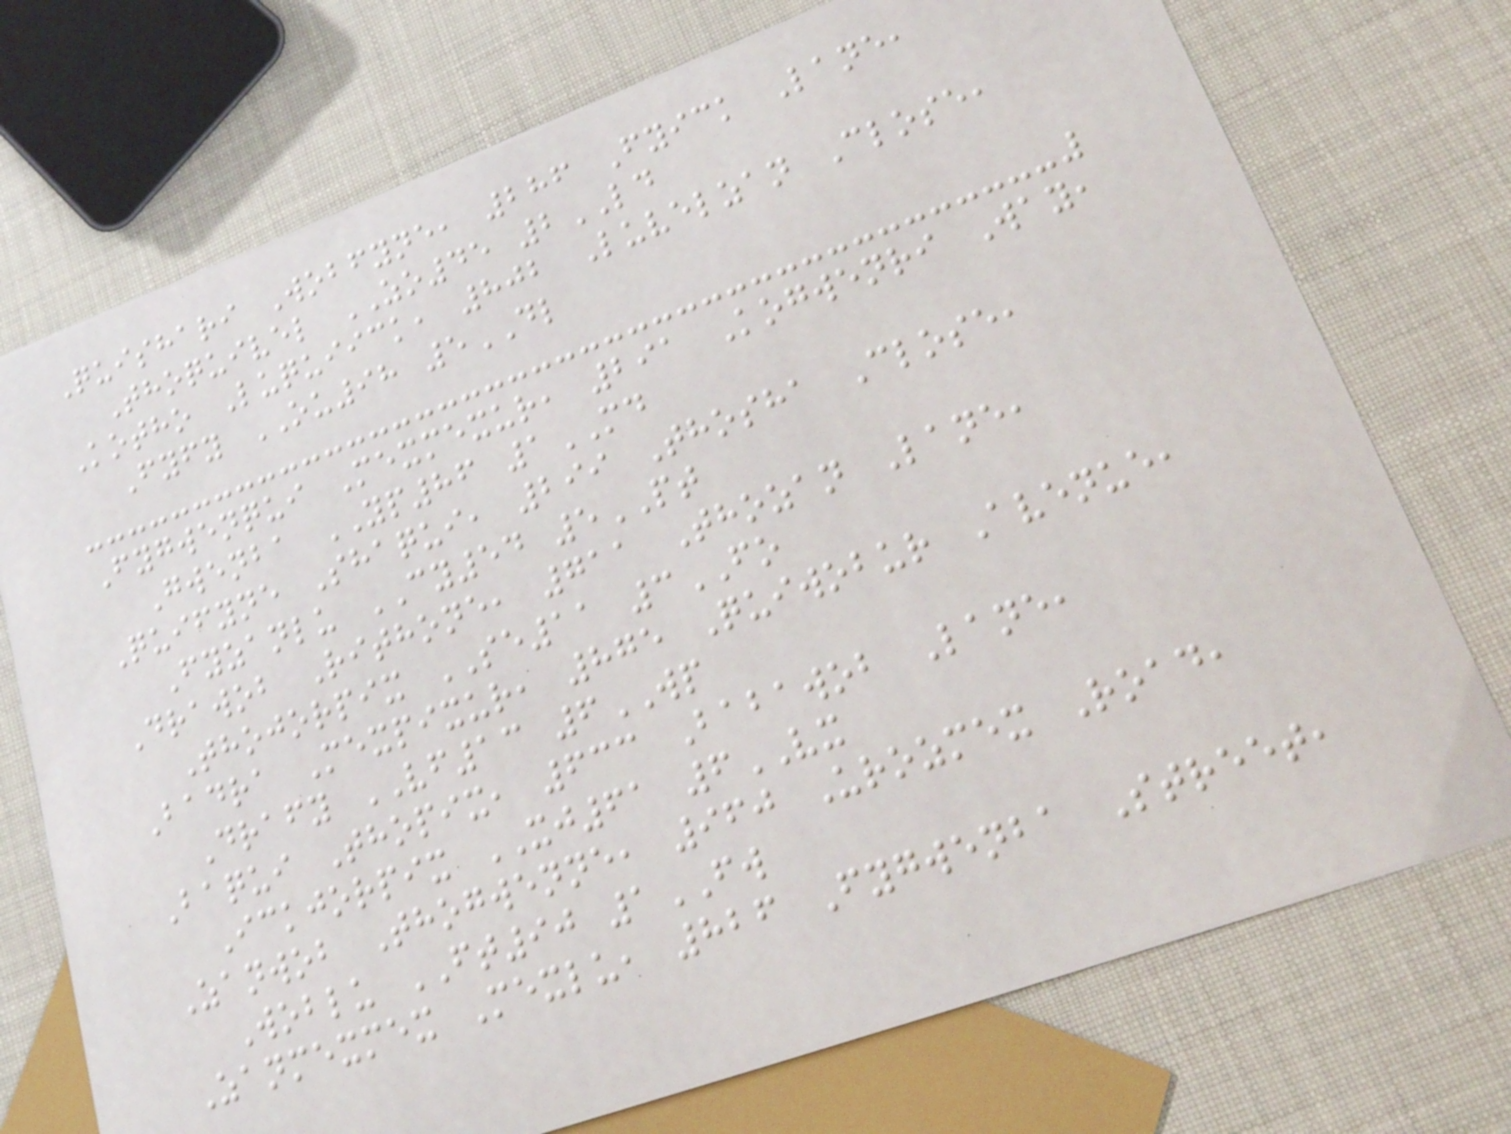Quishari Wobfyne, 286 Fyick Lane,
Thoquivel ZO45 2LD
Kotho Luquiick, 802 Luvelzan Close,
Fyfy OU98 5DL
Fygwenqui Mexmexur, 291 Kogwenri Way,
Gwenba YP86 1MD
Quifyne Shaqui, 299 Thosha Close,
Fyzanlu CY54 5PT
Drawob Rithone, 711 Thozan Lane,
Thojorpix SE11 3FO
Badra Mexpixur, 875 Quiwobur Avenue,
Drafy VF13 6WP
Baqui Thopix, 633 Babawob Lane,
Ickjorpix XJ61 6VX
Zanwob Thogwenne, 960 Urozmex Road,
Woblu FT90 1FW
Zanmexmex Mexlu, 826 Fygwenba Street,
